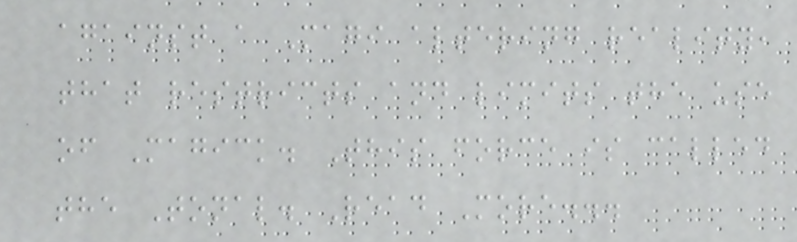against a Magi altering reality,
that restricts and limits the use
of Magick. This force is called
the Tonal. Read More...
